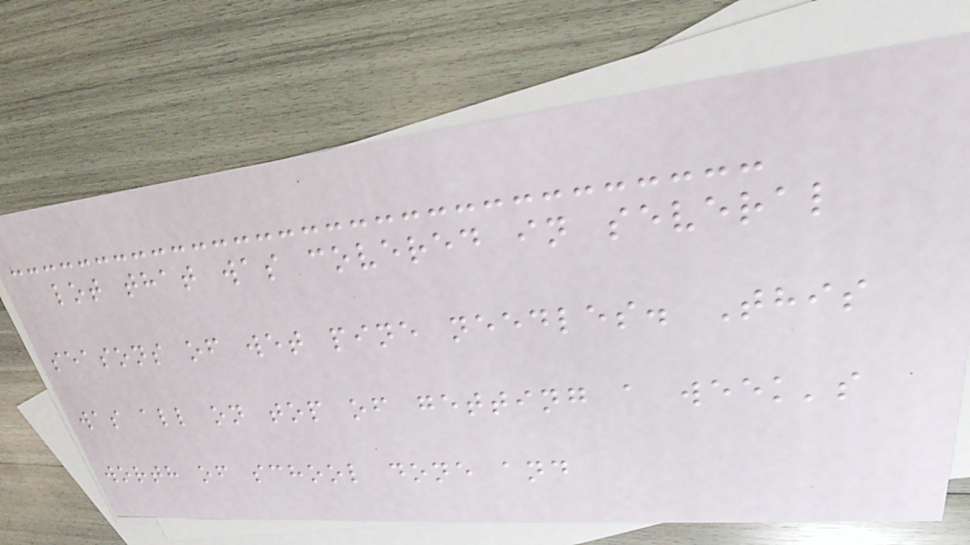lot that was covered in several
seasons of wet pine needles. This
was all on top of getting a week's
worth of school done and
